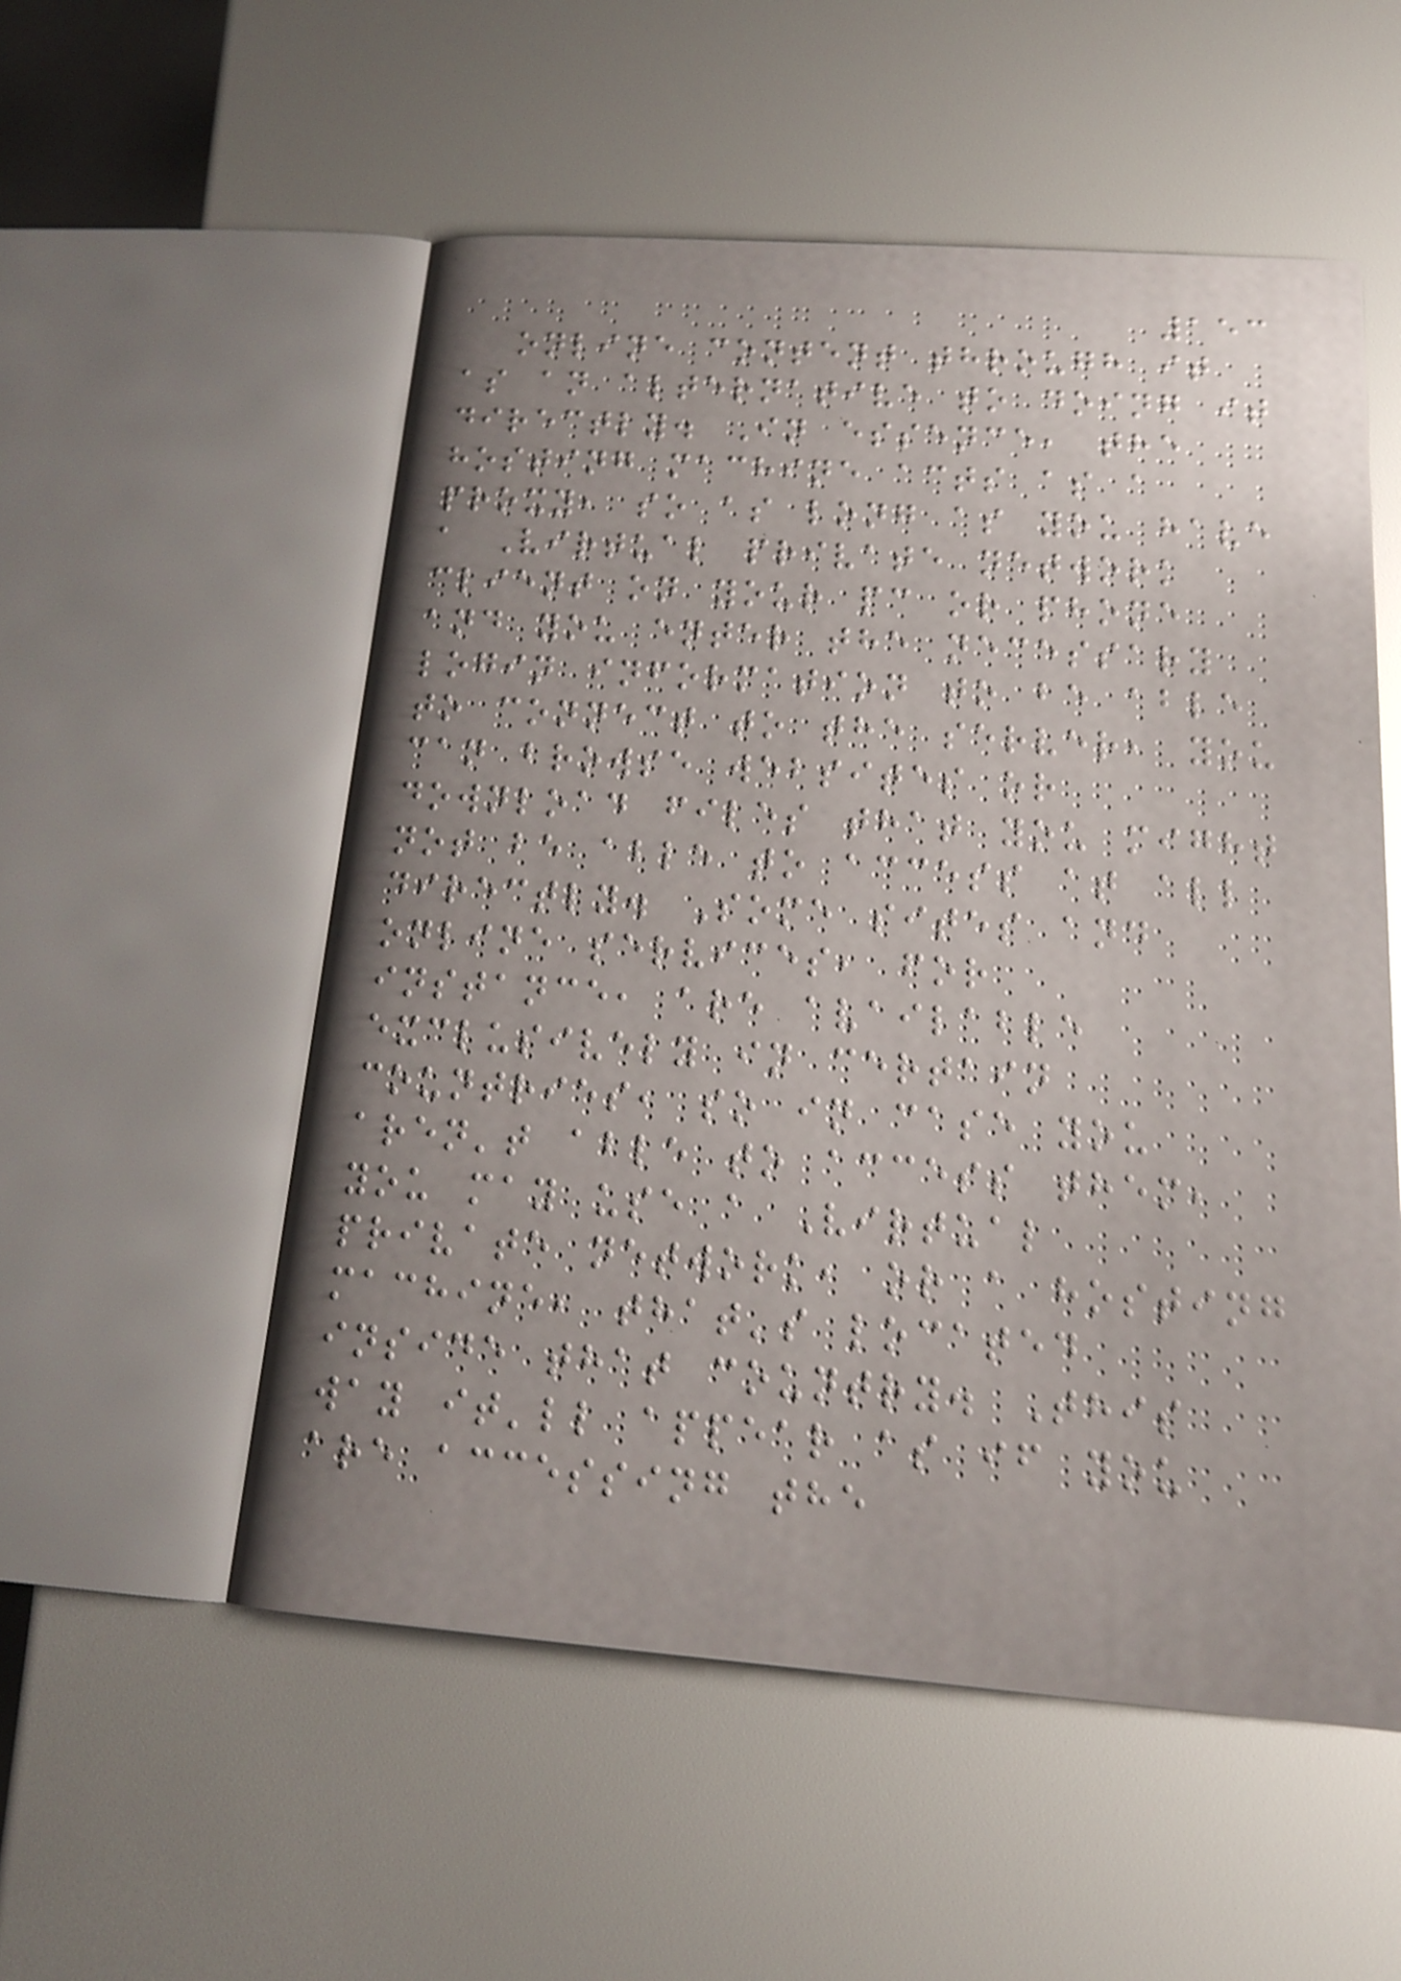153
online content through it
as an alternative to doing it
directly. In essence, the
hosting machine acts as a
proxy, so as long as you have
a Virtual private network
client on your pc or phone
and you enter the necessary
login information to be able
to connect to the server, you
can browse websites or
download files that you might
not be able to access at all
directly. Some sites and
online services, for
instance, are available
exclusively in certain
countries, so in case you
aren't able to access them,
you may use a Virtual
private network, or a hosting
machine, that's located
inside that country. This
way it'll appear as if you
are accessing the
